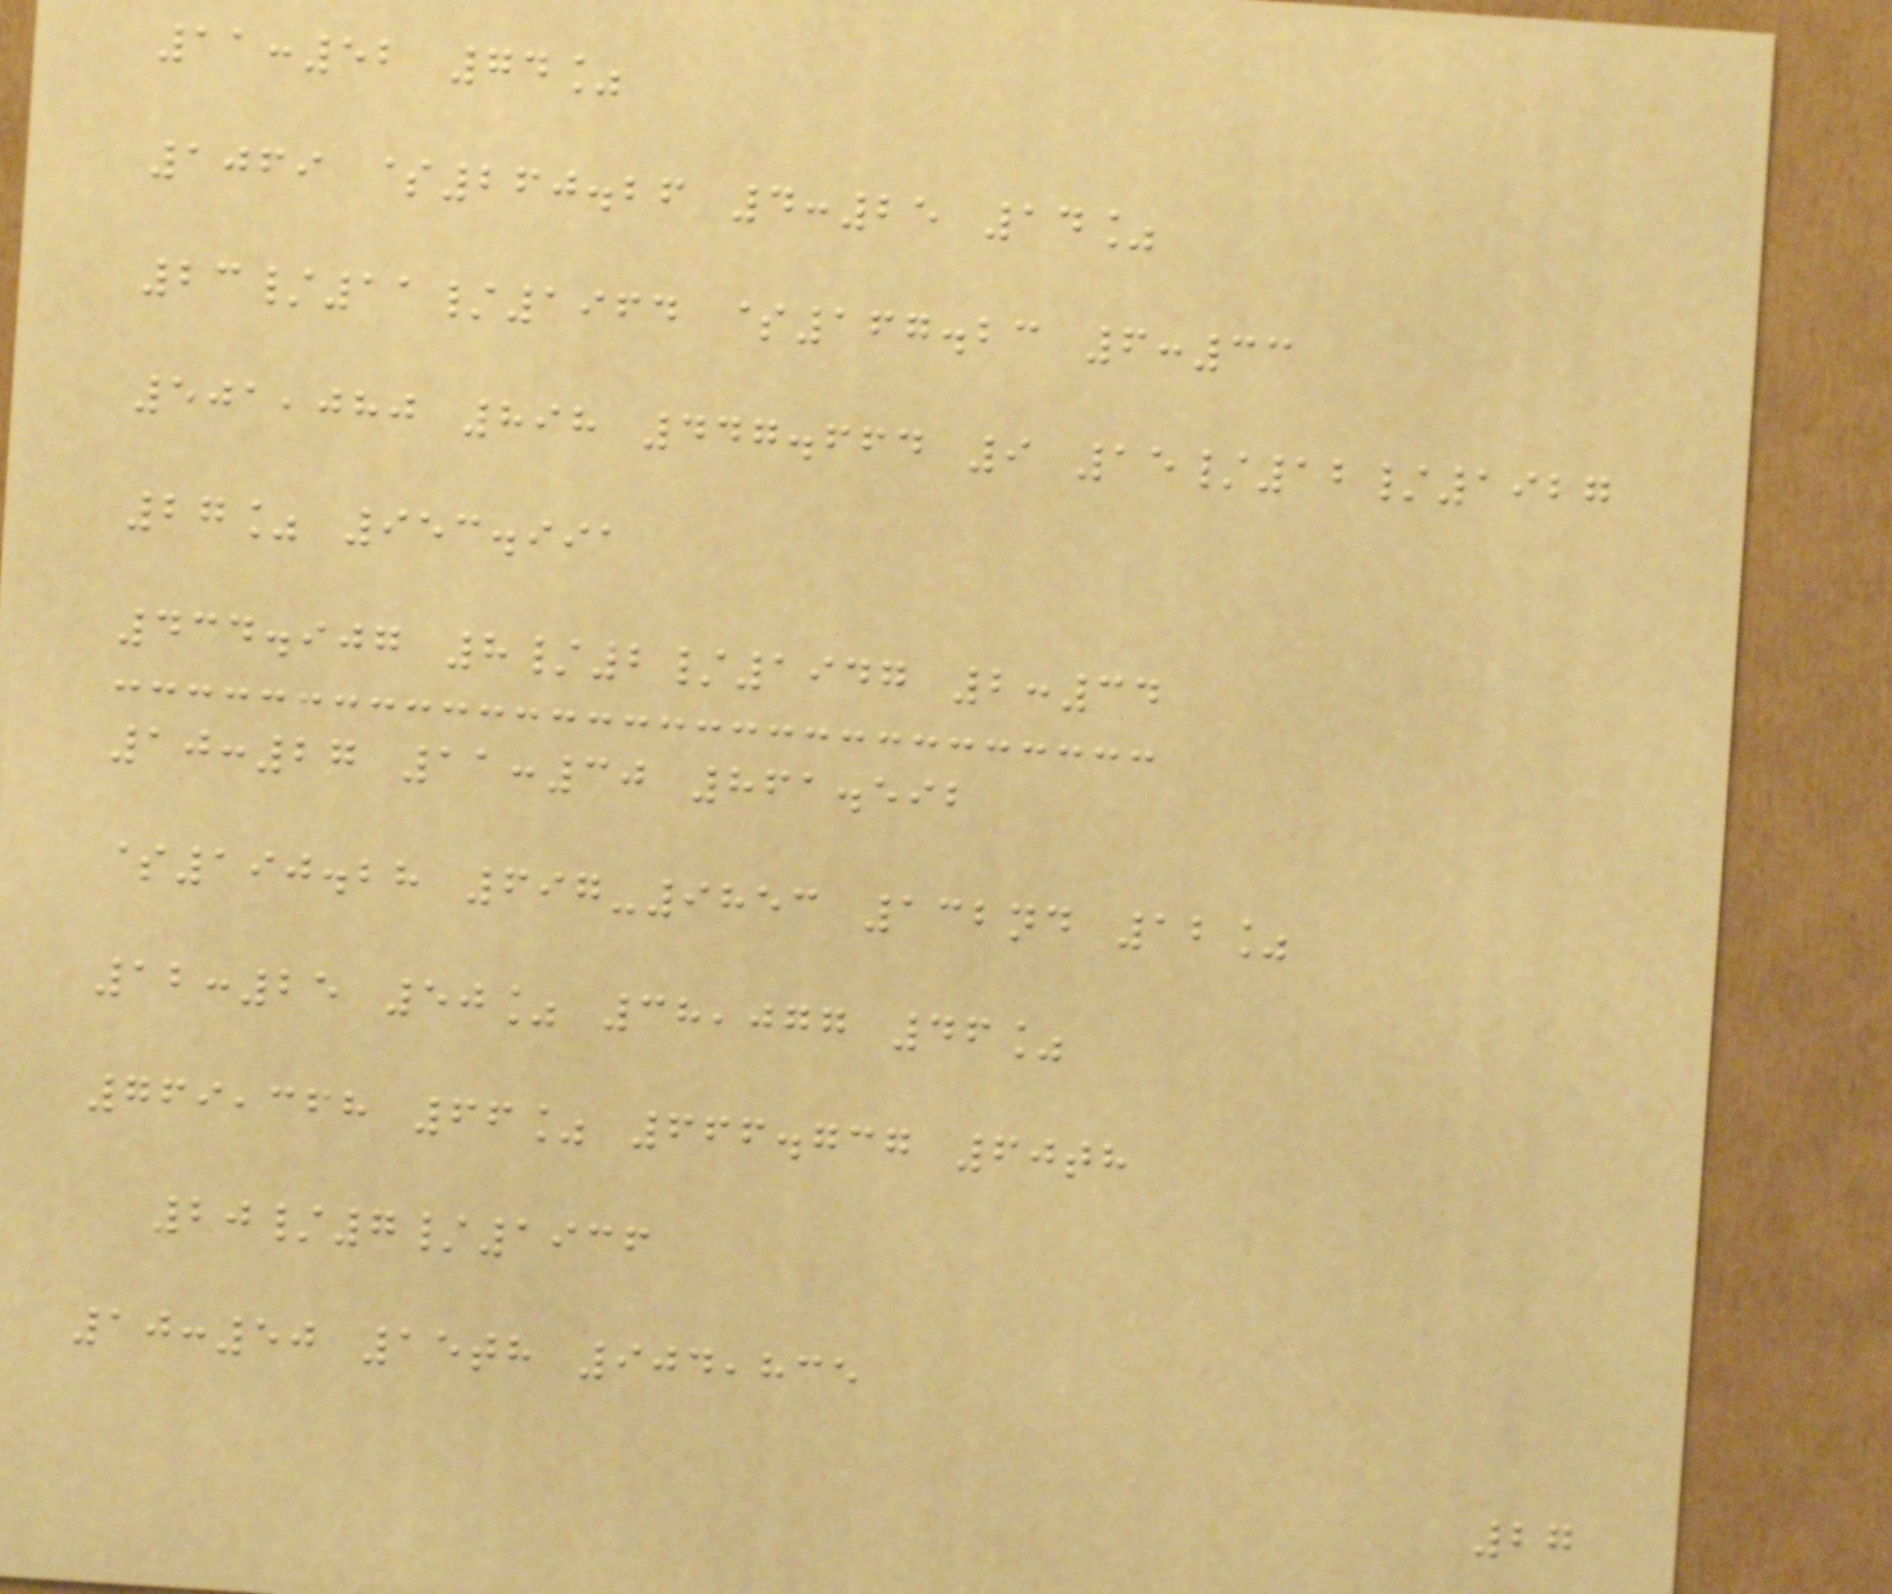11:52 74%
1069 $260.26 4:25 14%
23/11/1964 $167.23 6:33
501,080 898 447.664 9 15/12/1927
27% 953.991
434.907 8/2/1947 2:34
10:27 11:30 861.592
$190.28 697-9853 132nd 12%
12:25 50% 38,077 46%
769,368 66% 666.737 60th
20/7/1936
10:50 15th 904,835
27
